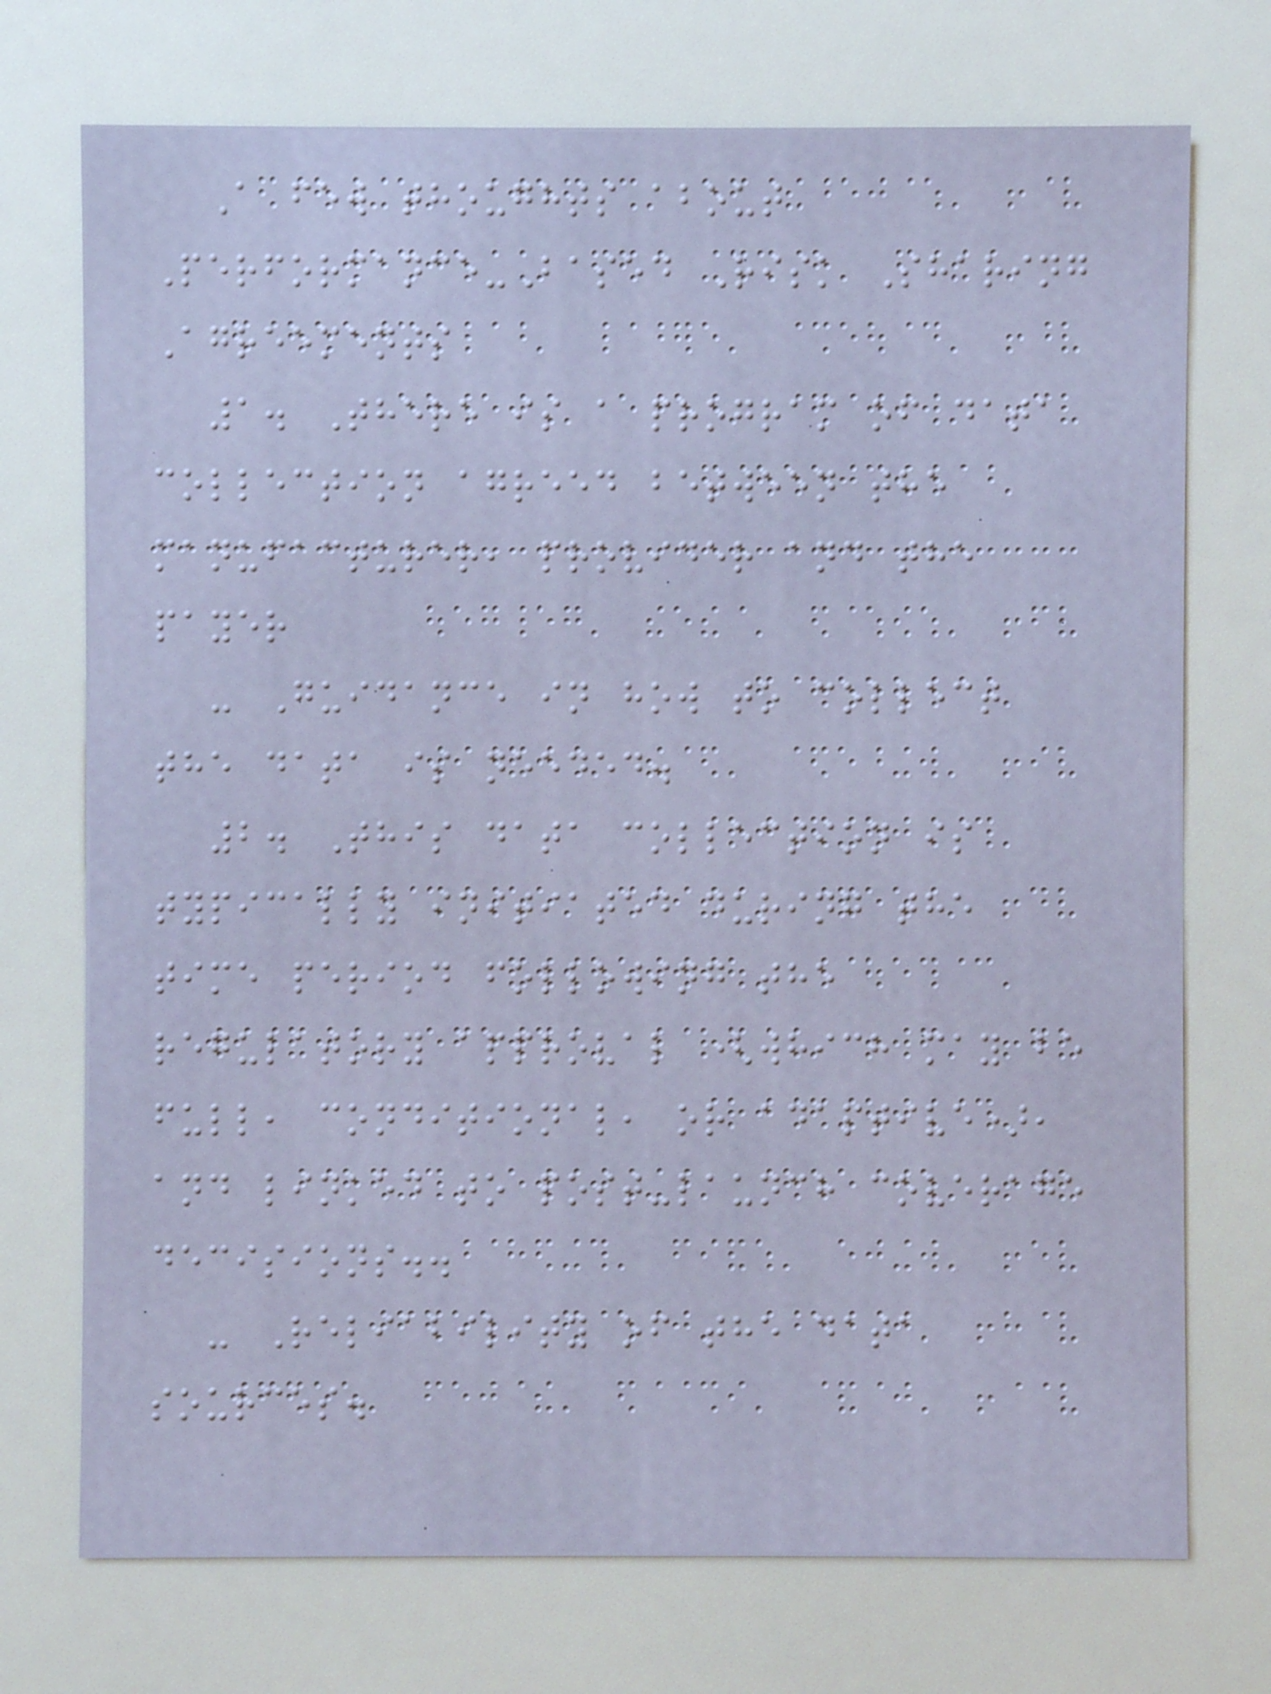A few thoughts about
Performance-Based Risk Sharing
Agreements
1. There is a program of data
collection agreed between the
manufacturer, provider and the
payer
- Guidance in how to collect
the data is needed.
2. This data collection is
typically initiated during the
time period following the
regulatory approval (which may be
full, conditional, or adaptive),
and linked to post-launch coverage
decisions..
- Reliability of the data
sources.
